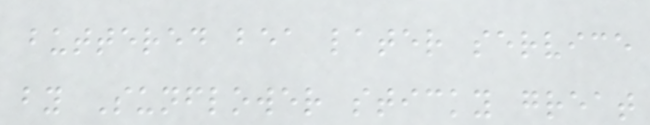buttered bea later service
by Sunflower sticky great
